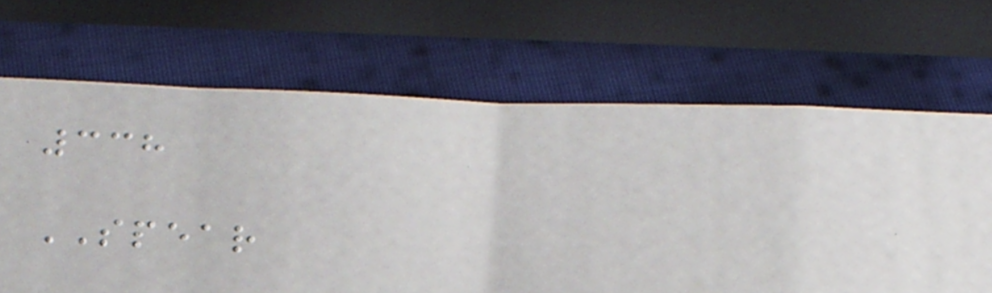338
SPEAR
